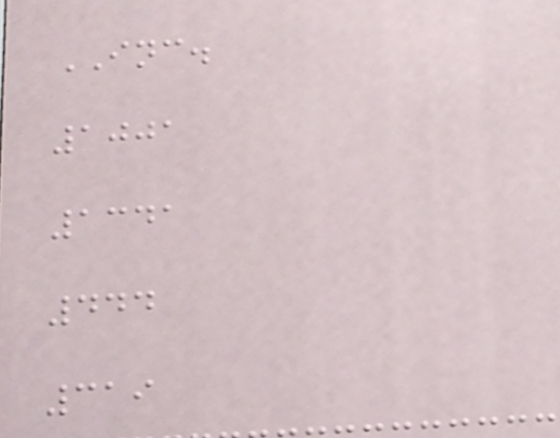INC.
1001
1341
444
319
